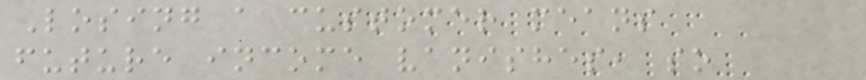Losing a customer means
future income vanishes, so
